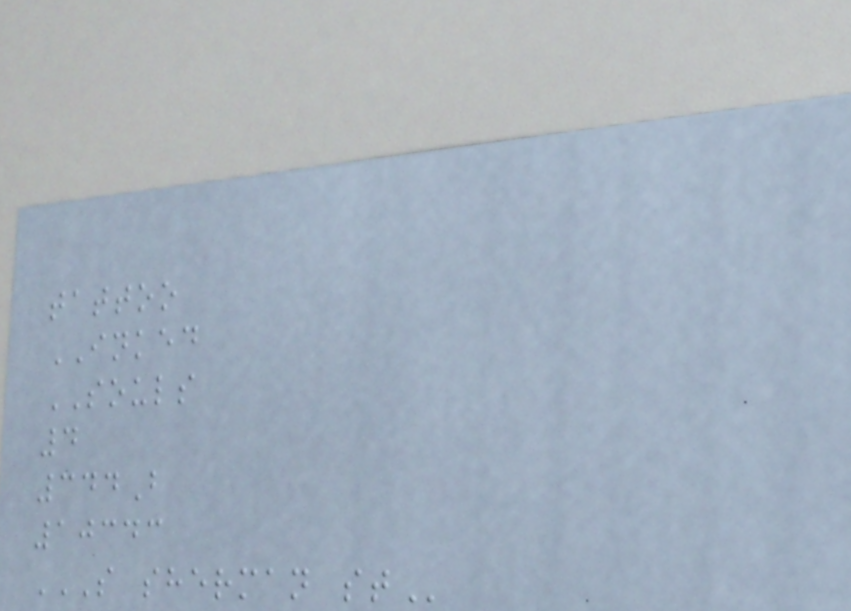tattoo
INKED
SOULS
4
344B
10343
S SHERMAN ST
